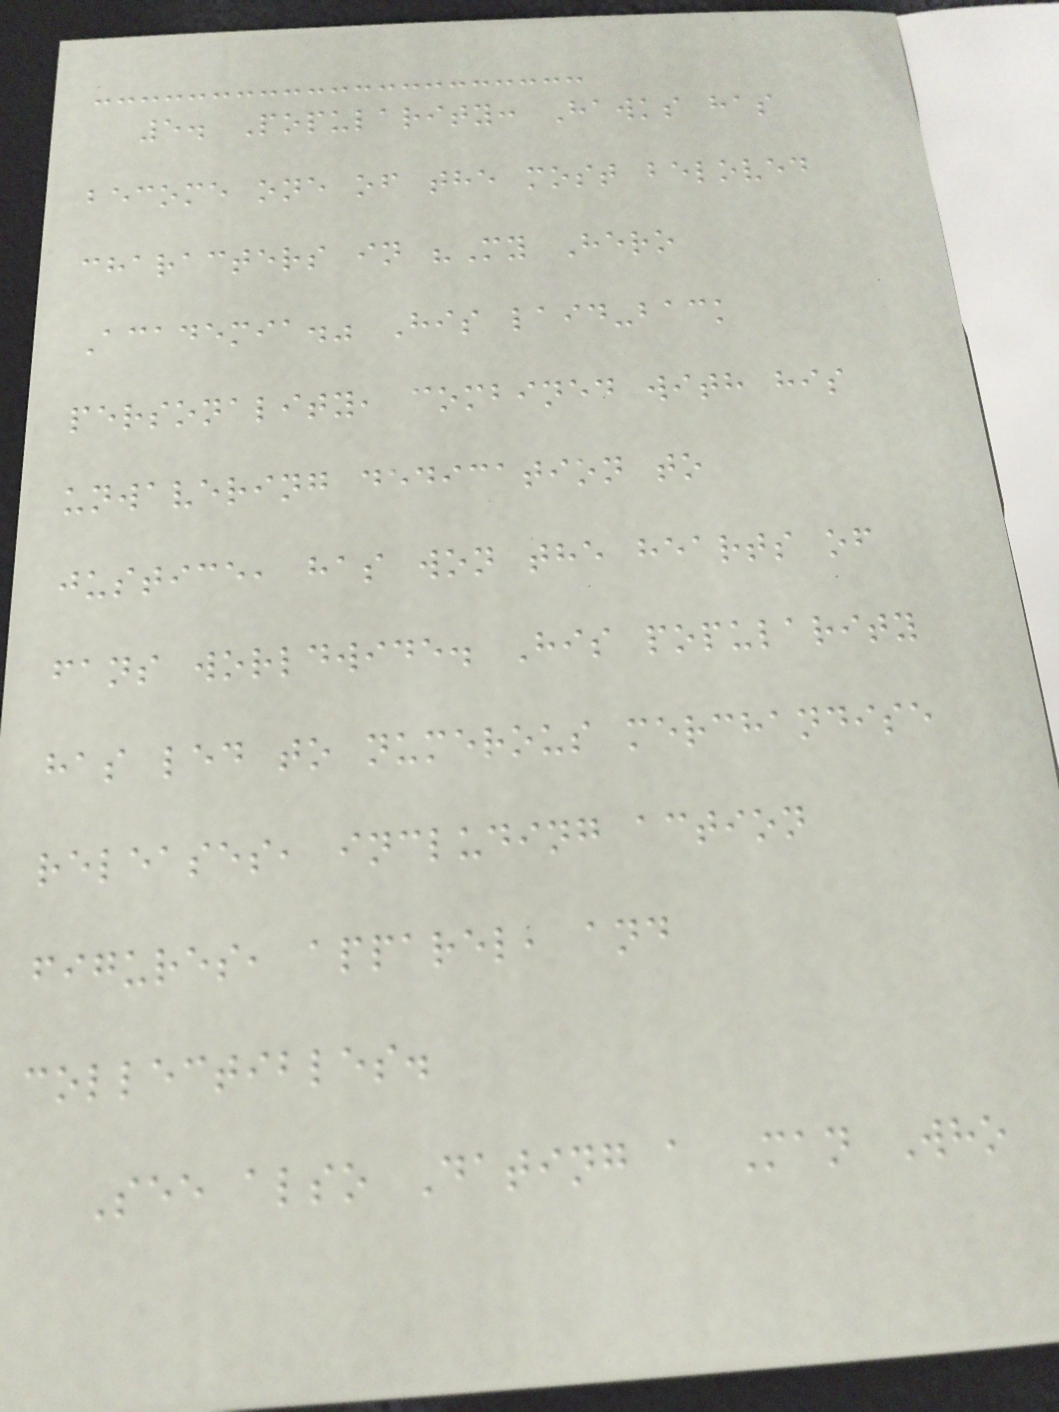5. Popularity: Hawks has
become one of the most beloved
characters in "My Hero
Academia." His laid-back
personality, combined with his
unwavering dedication to
justice, has won the hearts of
fans worldwide. His popularity
has led to numerous merchandise
releases, including action
figures, apparel, and
collectibles.
See also Dating a Man Who
